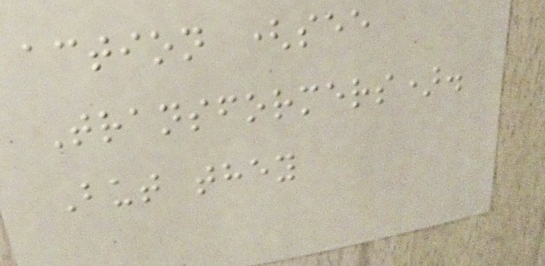action (see
Transformers).
But they
